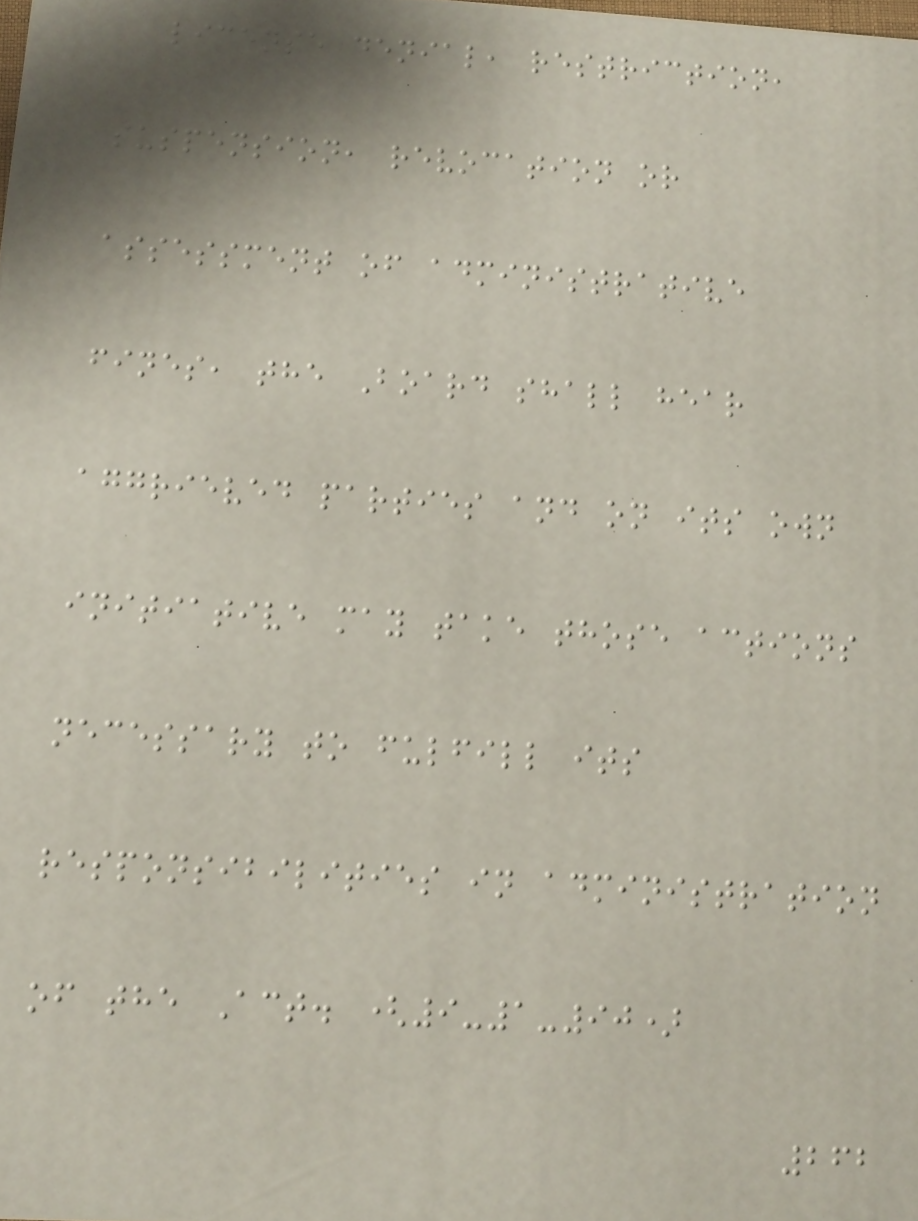license denial, restriction,
suspension, revocation or
assessment of administrative
fines, the Board shall hear
aggrieved parties and on its own
initiative may take those actions
necessary to fulfill its
responsibilities in administration
of the Act. (9-1-90)
262
